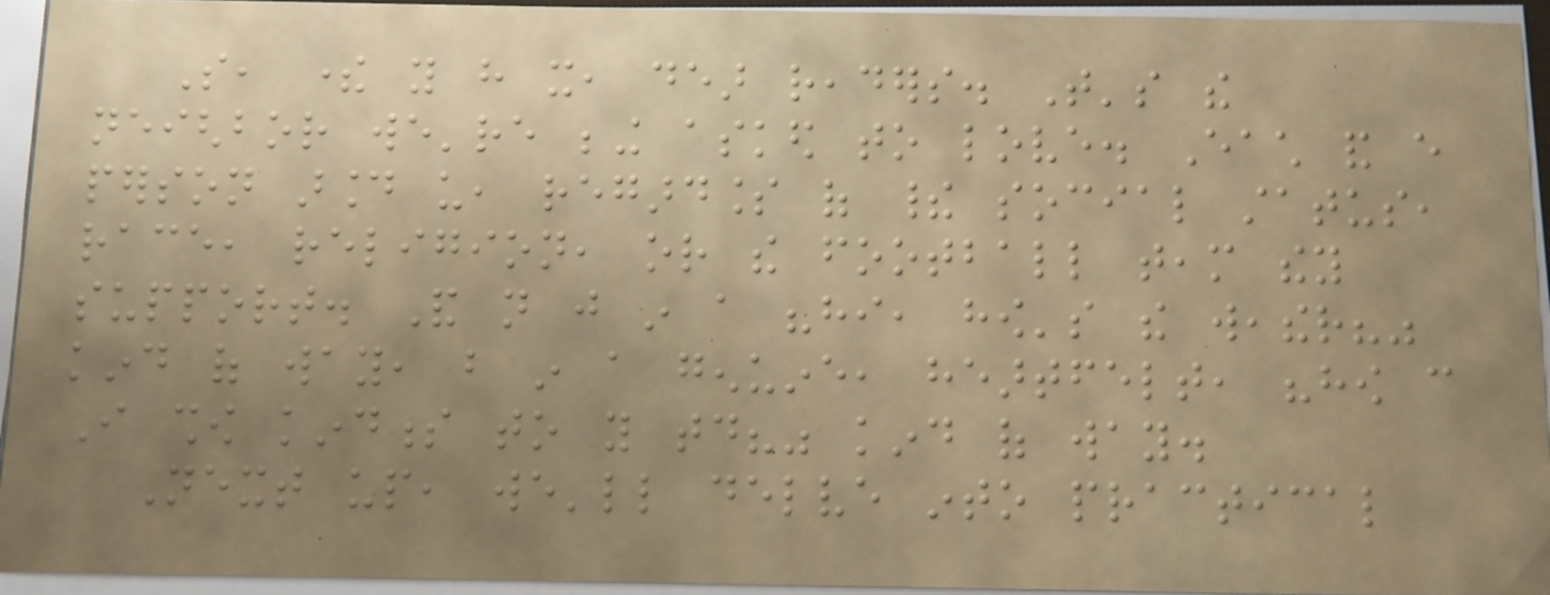So, there you have it, dear readers. That's the
neighbor we're being asked to love. Each and every
person around us, regardless of their social status,
race, religion, or the football team they
support. And not just in a "hi, how's the weather?"
kind of way, but in a genuine, heartfelt, "how can
I show kindness to you today?" kind of way.
Next up, we'll delve into practical
